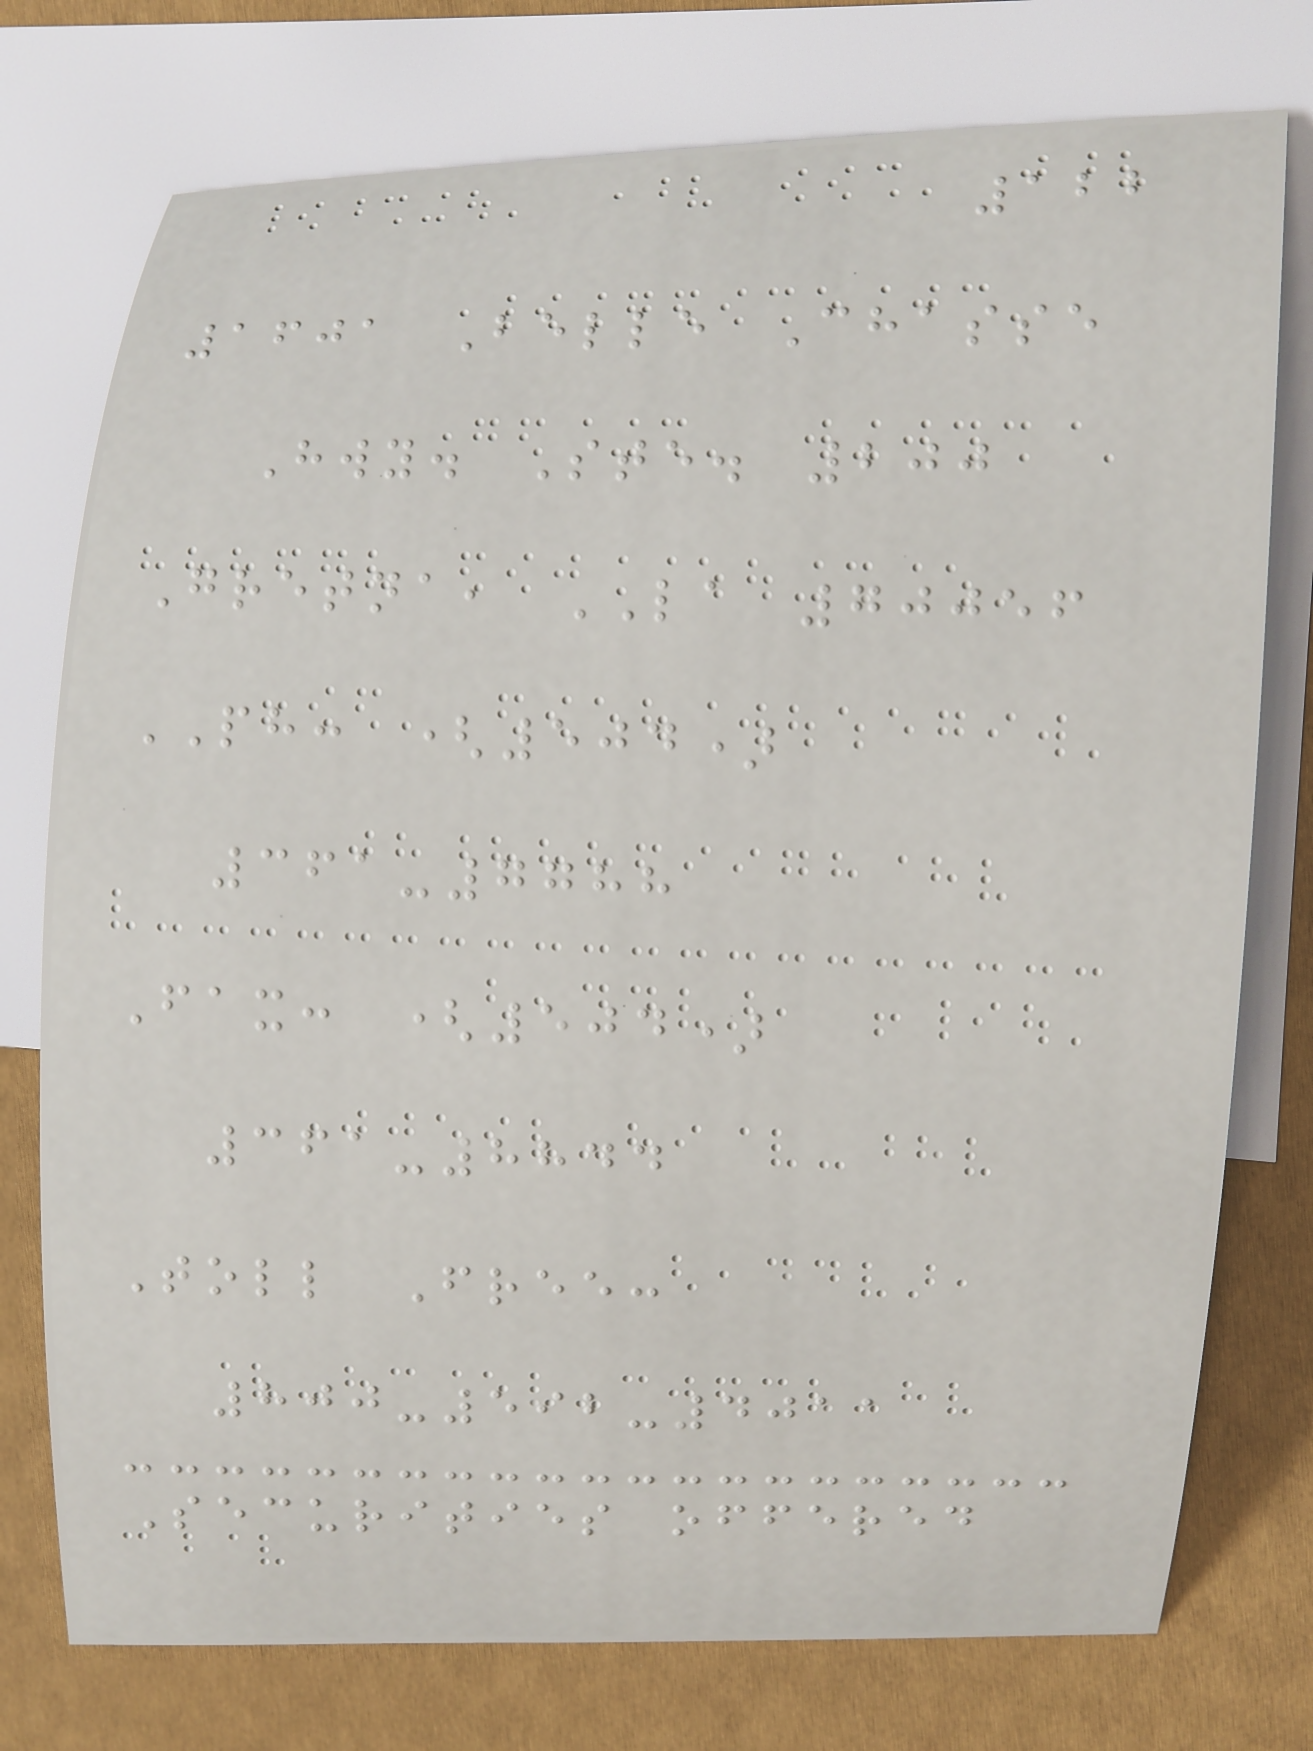122
1601 Belle Chasse
Hwy. Ste. 200
Gretna, LA 70056
PH: (504)
361-7788
Fax: (504)
361-8844
Toll Free:
800-592-4011
Securities offered
